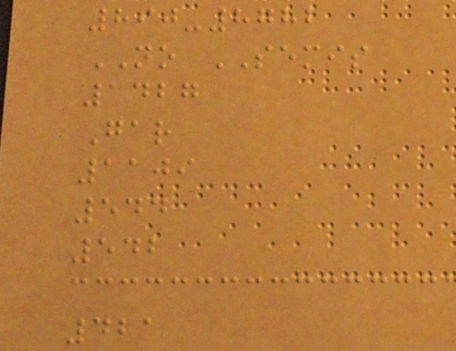890-8782
NO SEMIS
1427
Gar
1109
544
542
421
